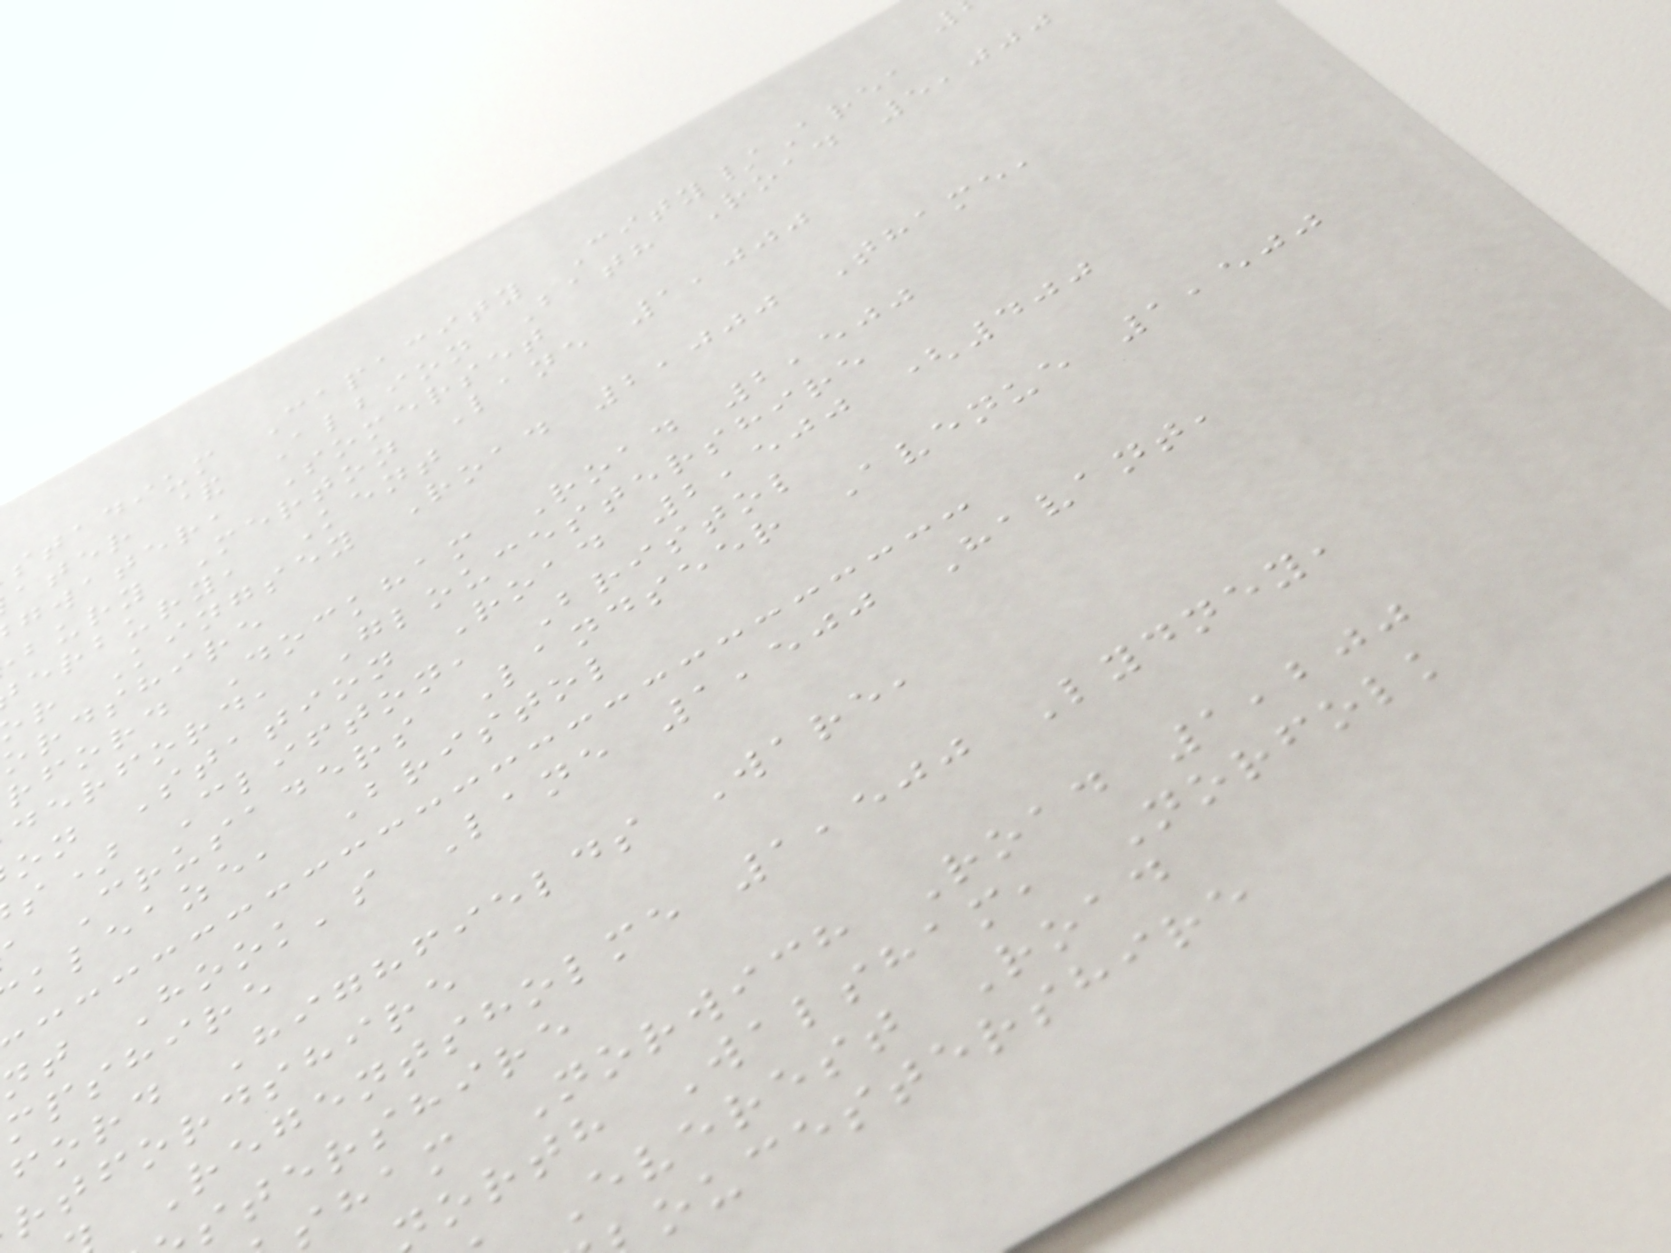stadium Capacity City/Area
ater & Albion Bath Road 5,000
gwater, Somerset
bury Merton Lane 1,000
erbury, Kent
r Kingsey Road 2,000 Thame,
ordshire
rford Dockham Road 2,500
derford, Gloucestershire
on Station Road 2,500 (400
s) Clifton, Bristol
Crusaders Landseer Avenue 1,500
kleaze, Bristol
nt Hook's Lane 1,500 Havant,
mpshire
ford Highfields Ware,
rtfordshire
Regentsholme 1,500 Lydney,
stershire
sham Norwich Road 1,200
orth Walsham, Norfolk
Everest Road
oucestershire
